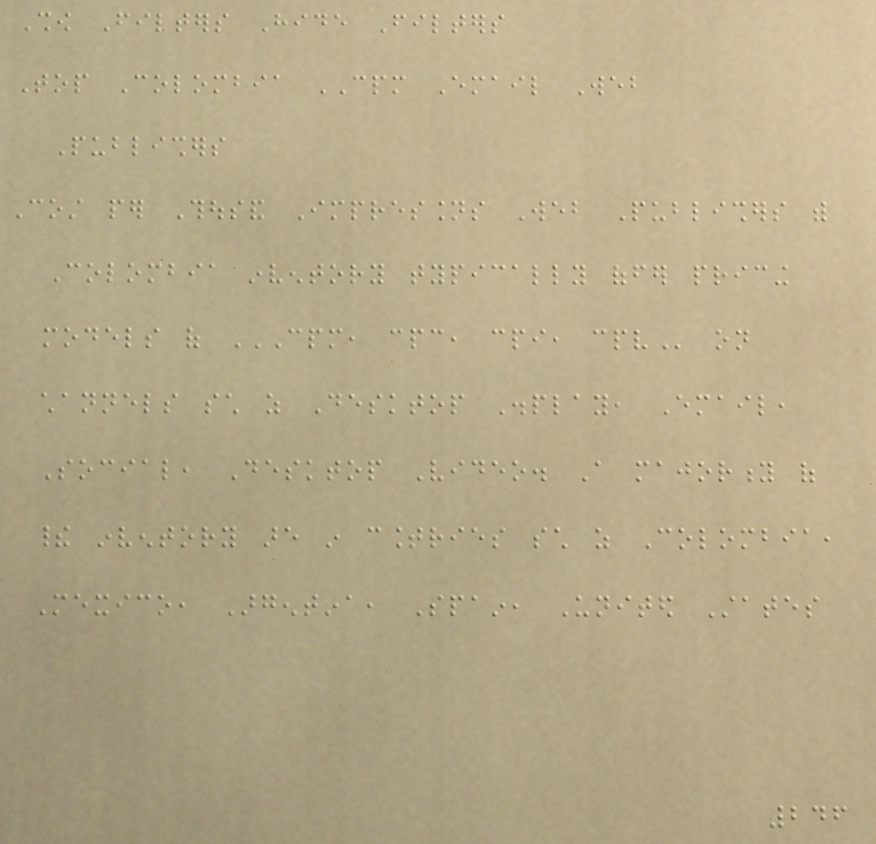Show Filters Hide Filters
Top Colombia CPM Email Web
Publishers
Cost per Thousand Impressions Web Publishers with
Colombia inventory typically offer pricing
models of CPM, CPC, CPI, CPV on
channels such as Desktop Display, Email,
Social, Desktop Video. A majority of
their inventory are in countries such as Colombia,
Mexico, Argentina, Spain, United States
246
